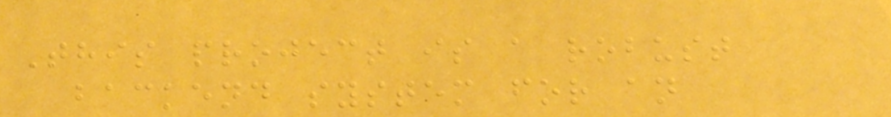This project is a robust
backend system for an
